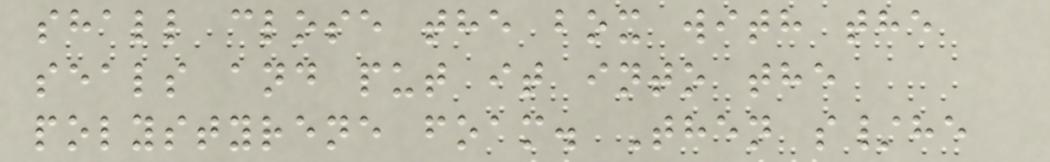shall close the box with the
seals and put it into the
polystyrene foam. Then s/he
